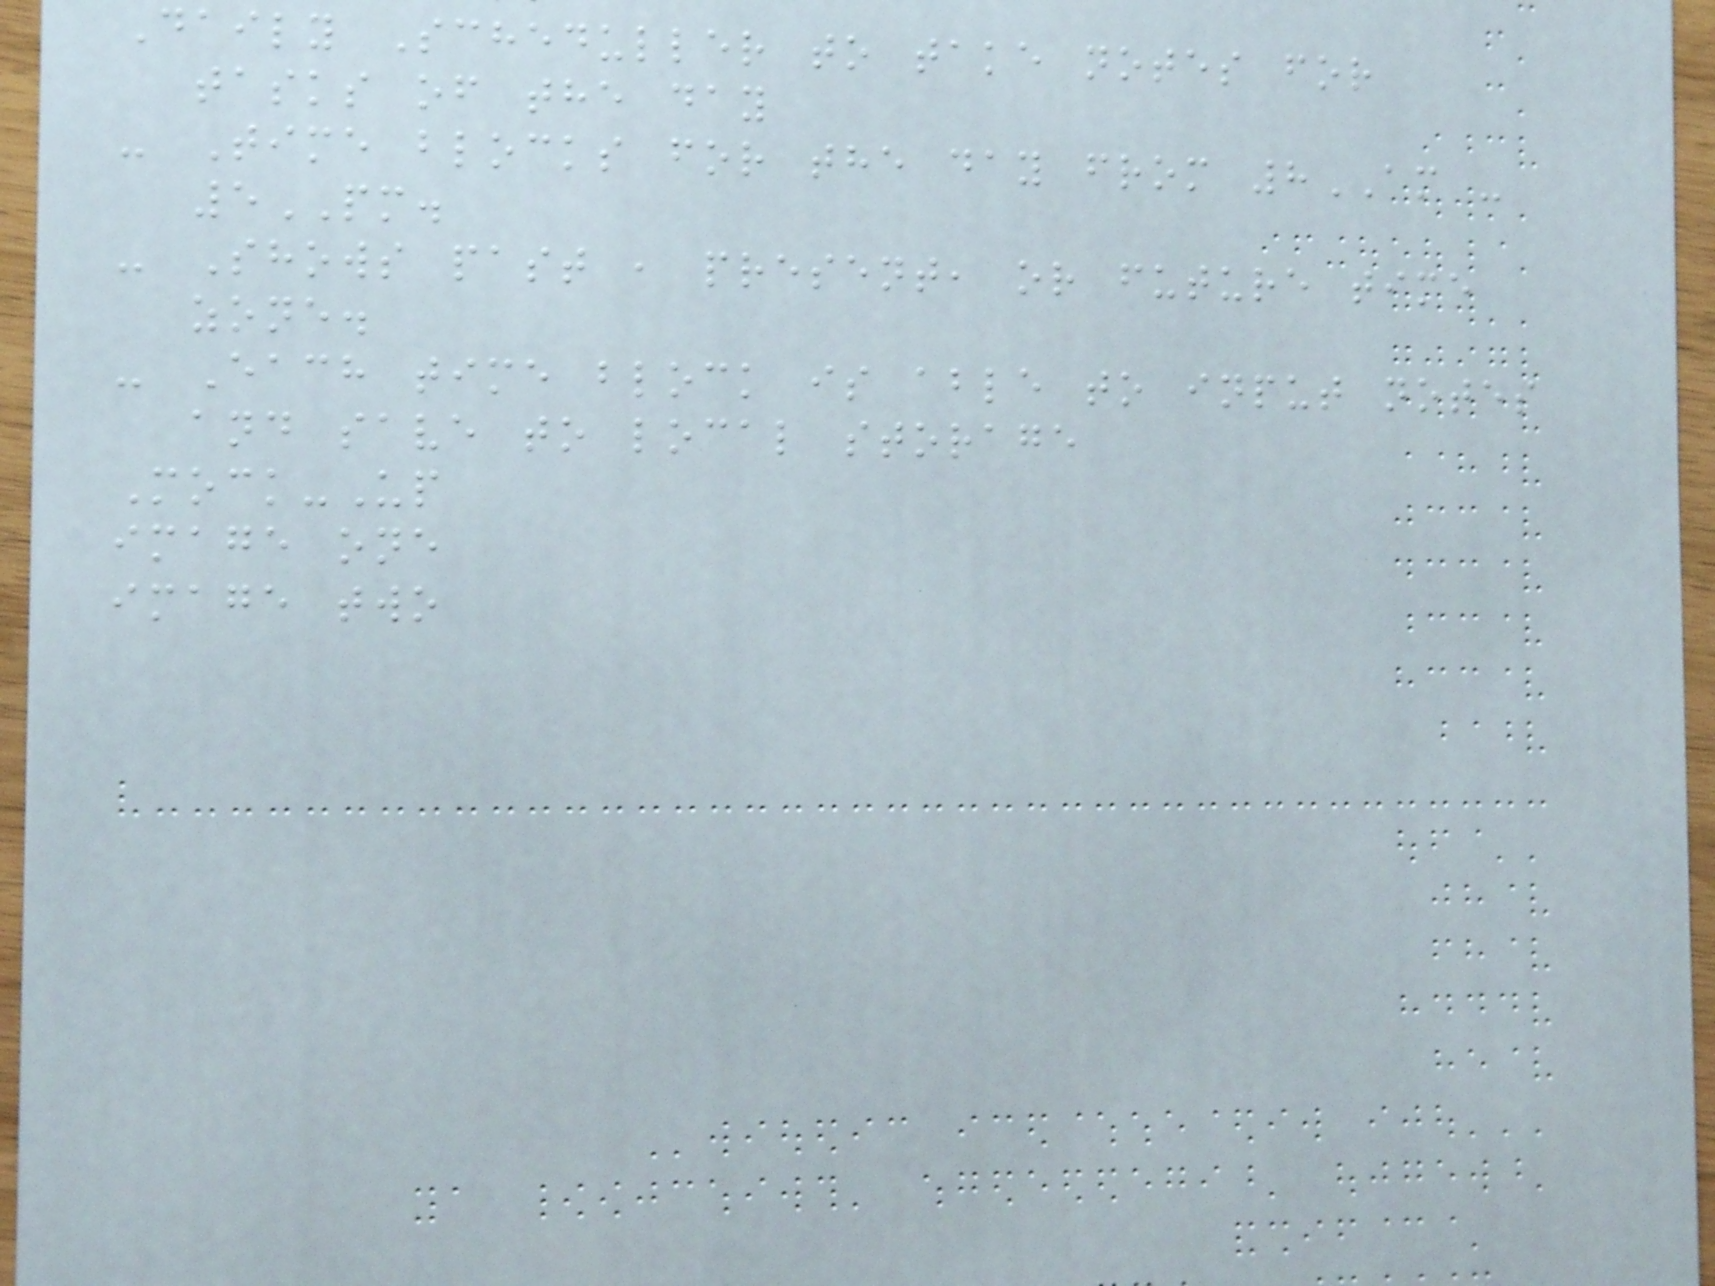Daily Scheduller to take notes for
tasks of the day
- Time blocks for the day from 8AM -
5PM.
- Shows past , present, or future time
zone.
- Each time block is able to input notes
and save to local storage
Mock-Up
image one
image two
